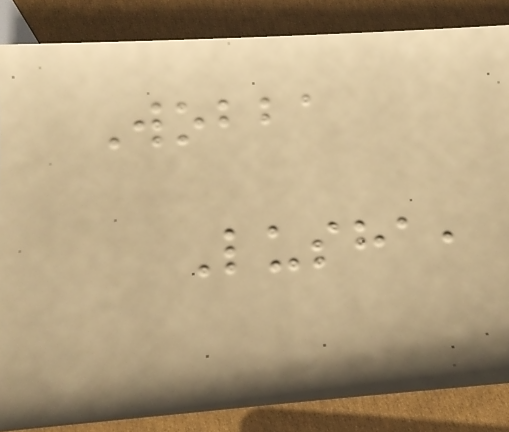Wobba
Lusha,
